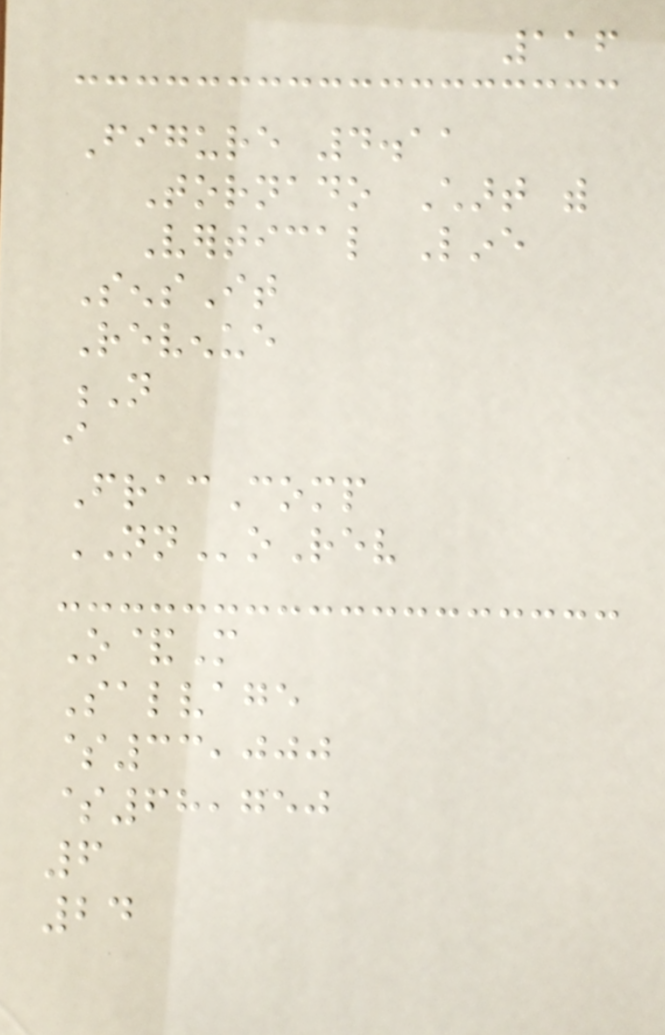116
Figure 4.11
Tornado Chart with
Vertical Line
SensIt
Revenue
N
i
FracComp
NNoRev
O&M
Salvage
$33,000
$68,750
6
24
